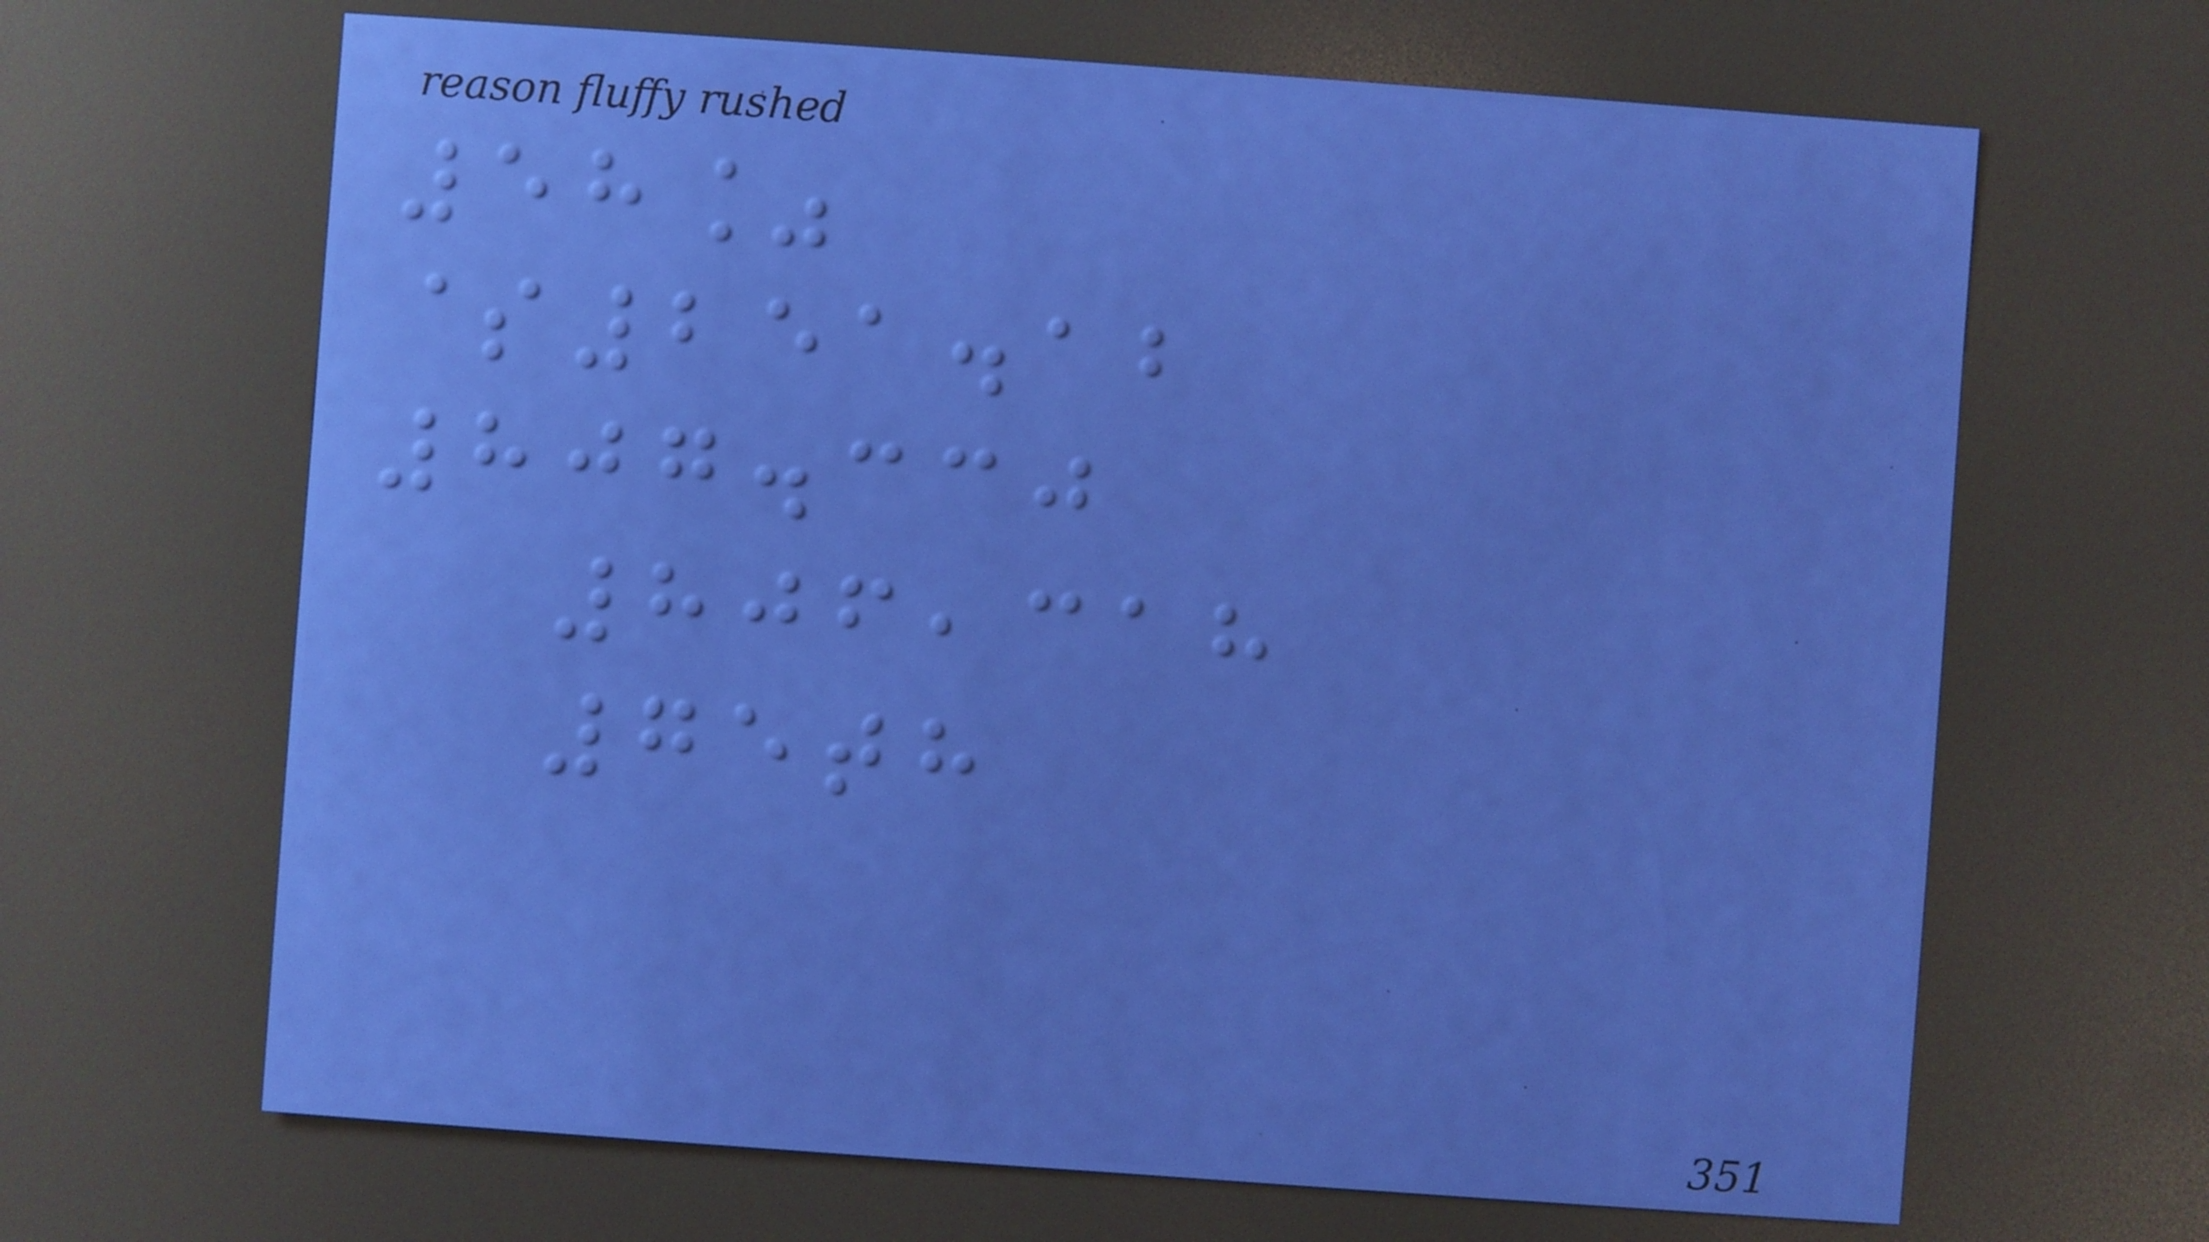58%
$251.12
807.330
806,318
75th
